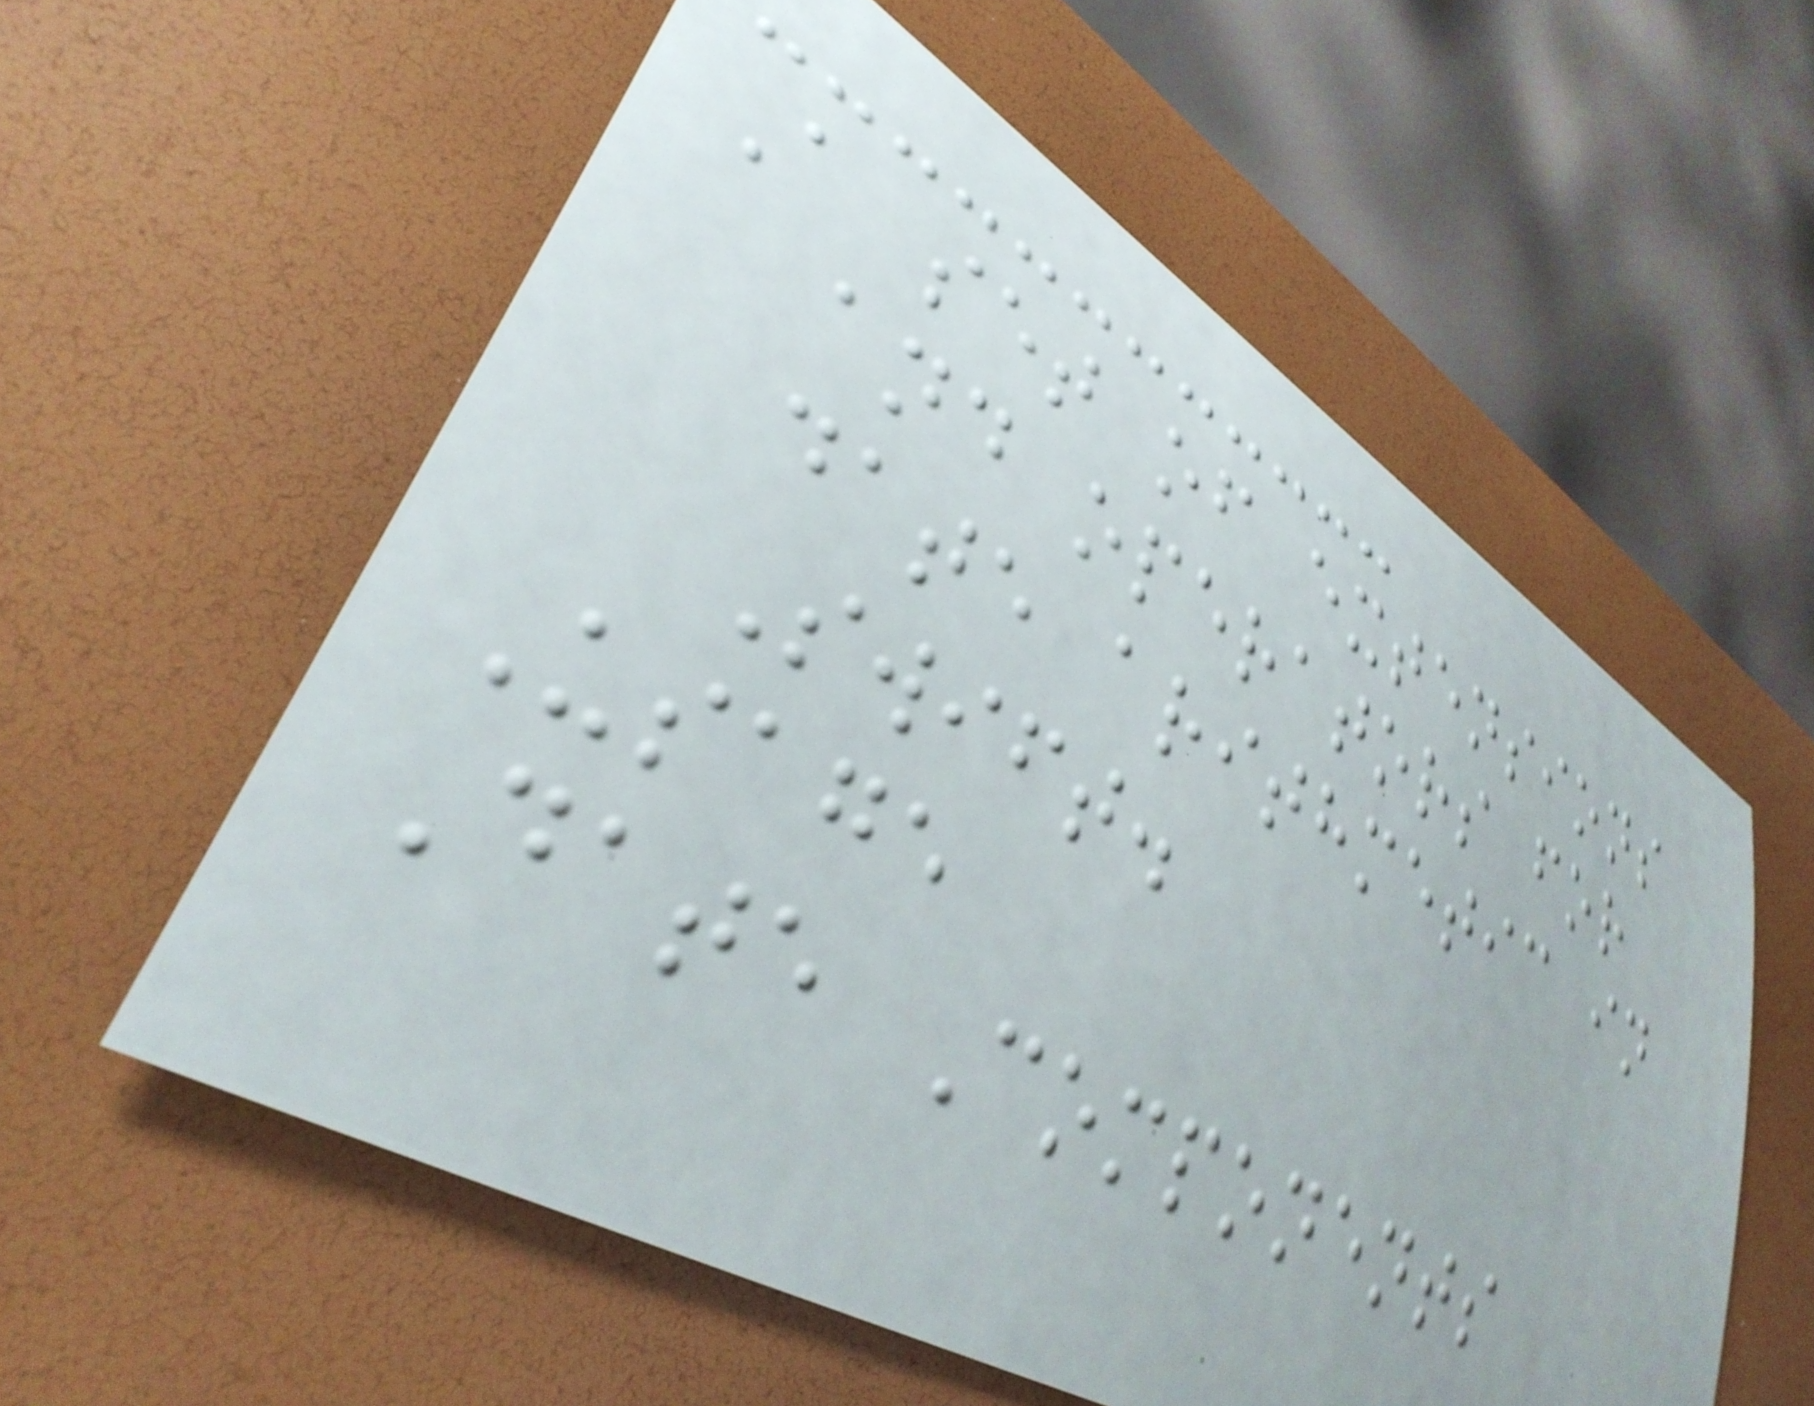A set of extensions
and operators for
date arithmetic in
Swift.
Usage
Date Components
